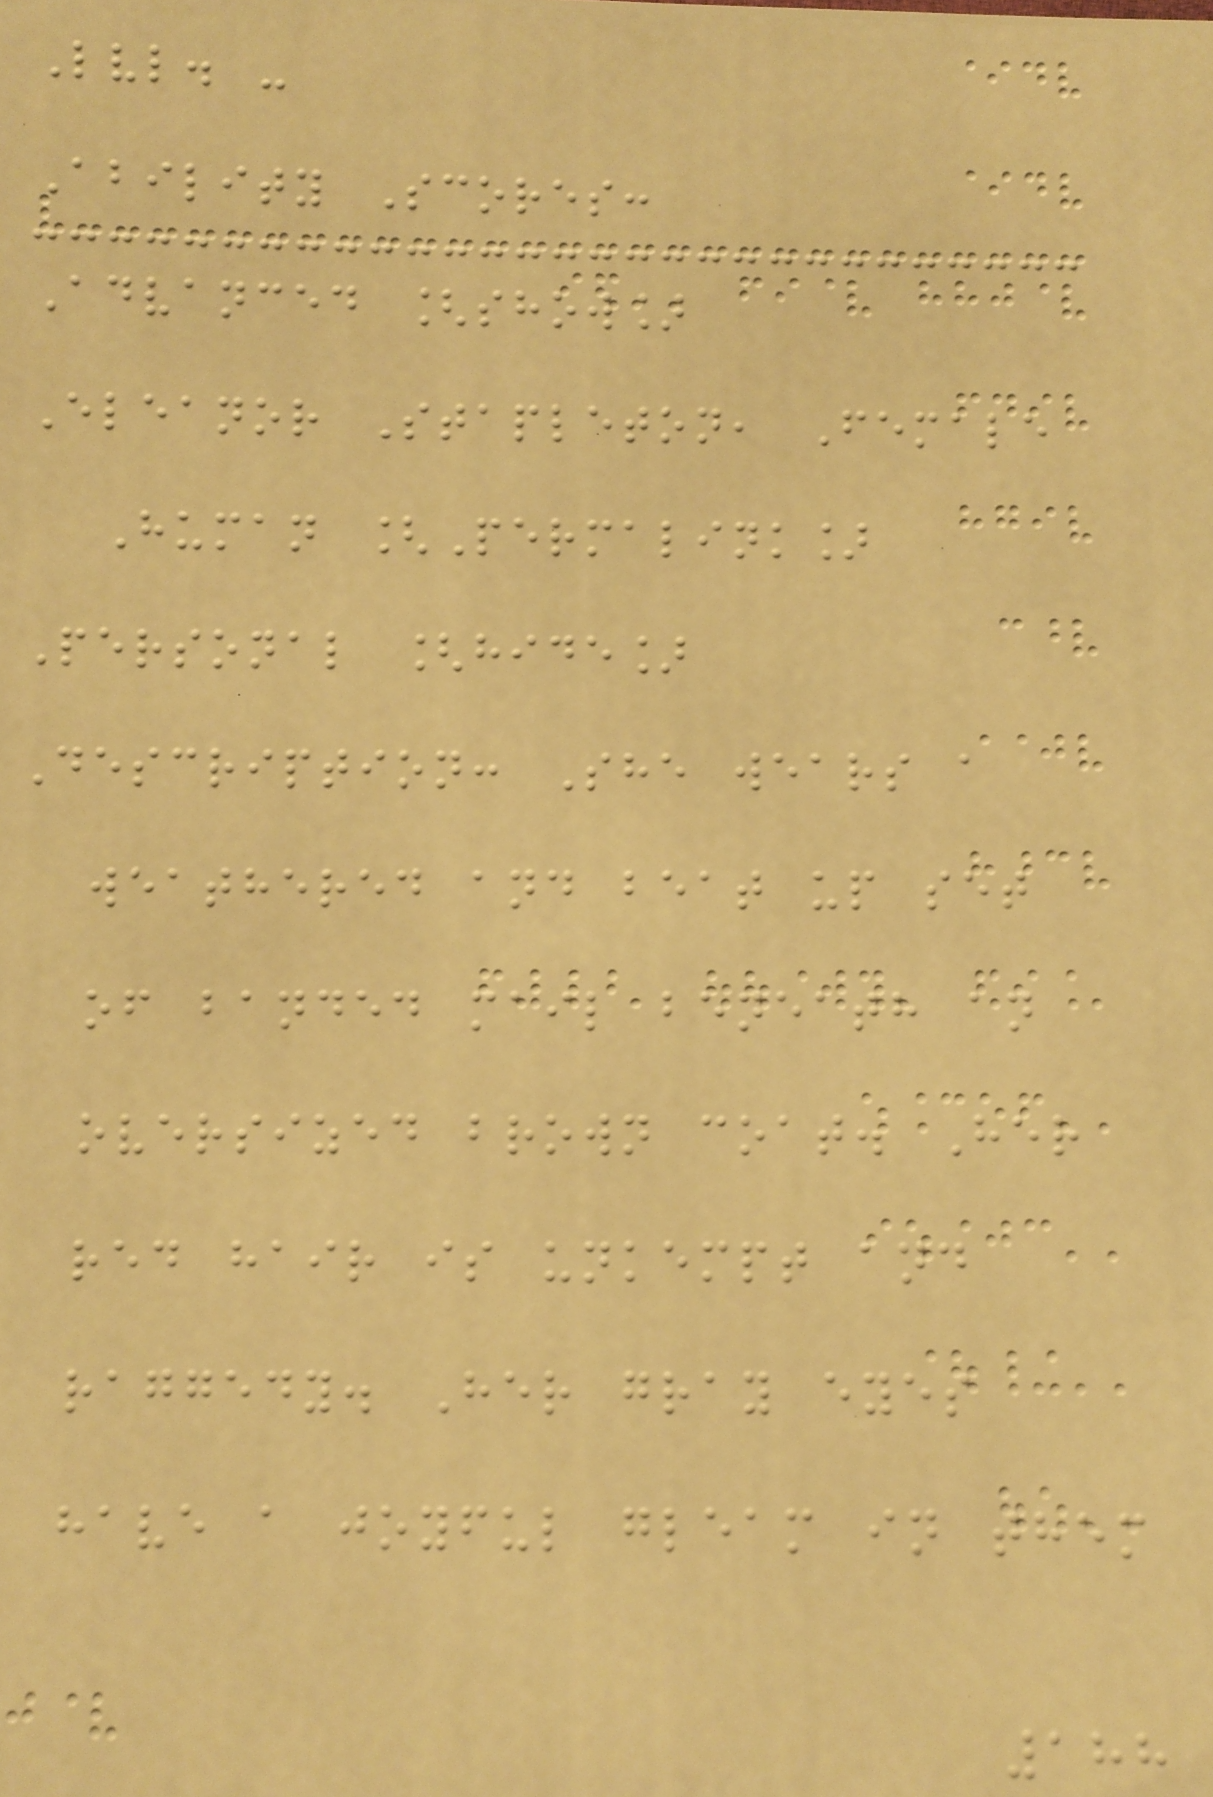Lvl. -
Ability Scores:
Advanced [show]
Eleanor Stapleton, Female
Human [Permalink]
Personal [hide]
Description: She wears a
weathered and beat up set
of banded mail beneath an
oversized brown coat. Her
red hair is unkempt and
raggedy. Her gray eyes
have a joyful gleam in them
188
